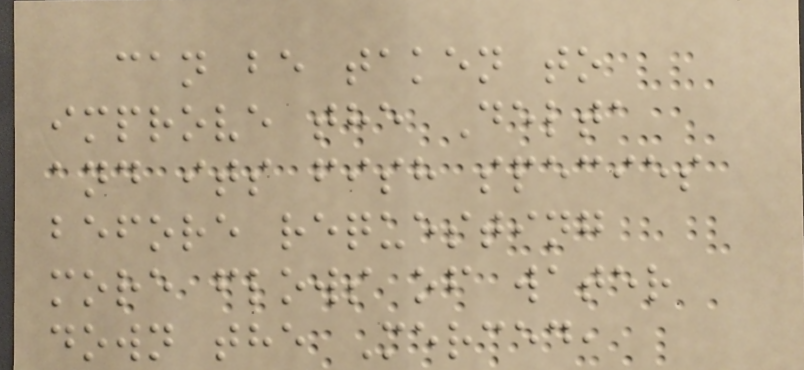can be taken to
improve the Delta
and its fish species
before requesting
more flows of water
down the Merced,
